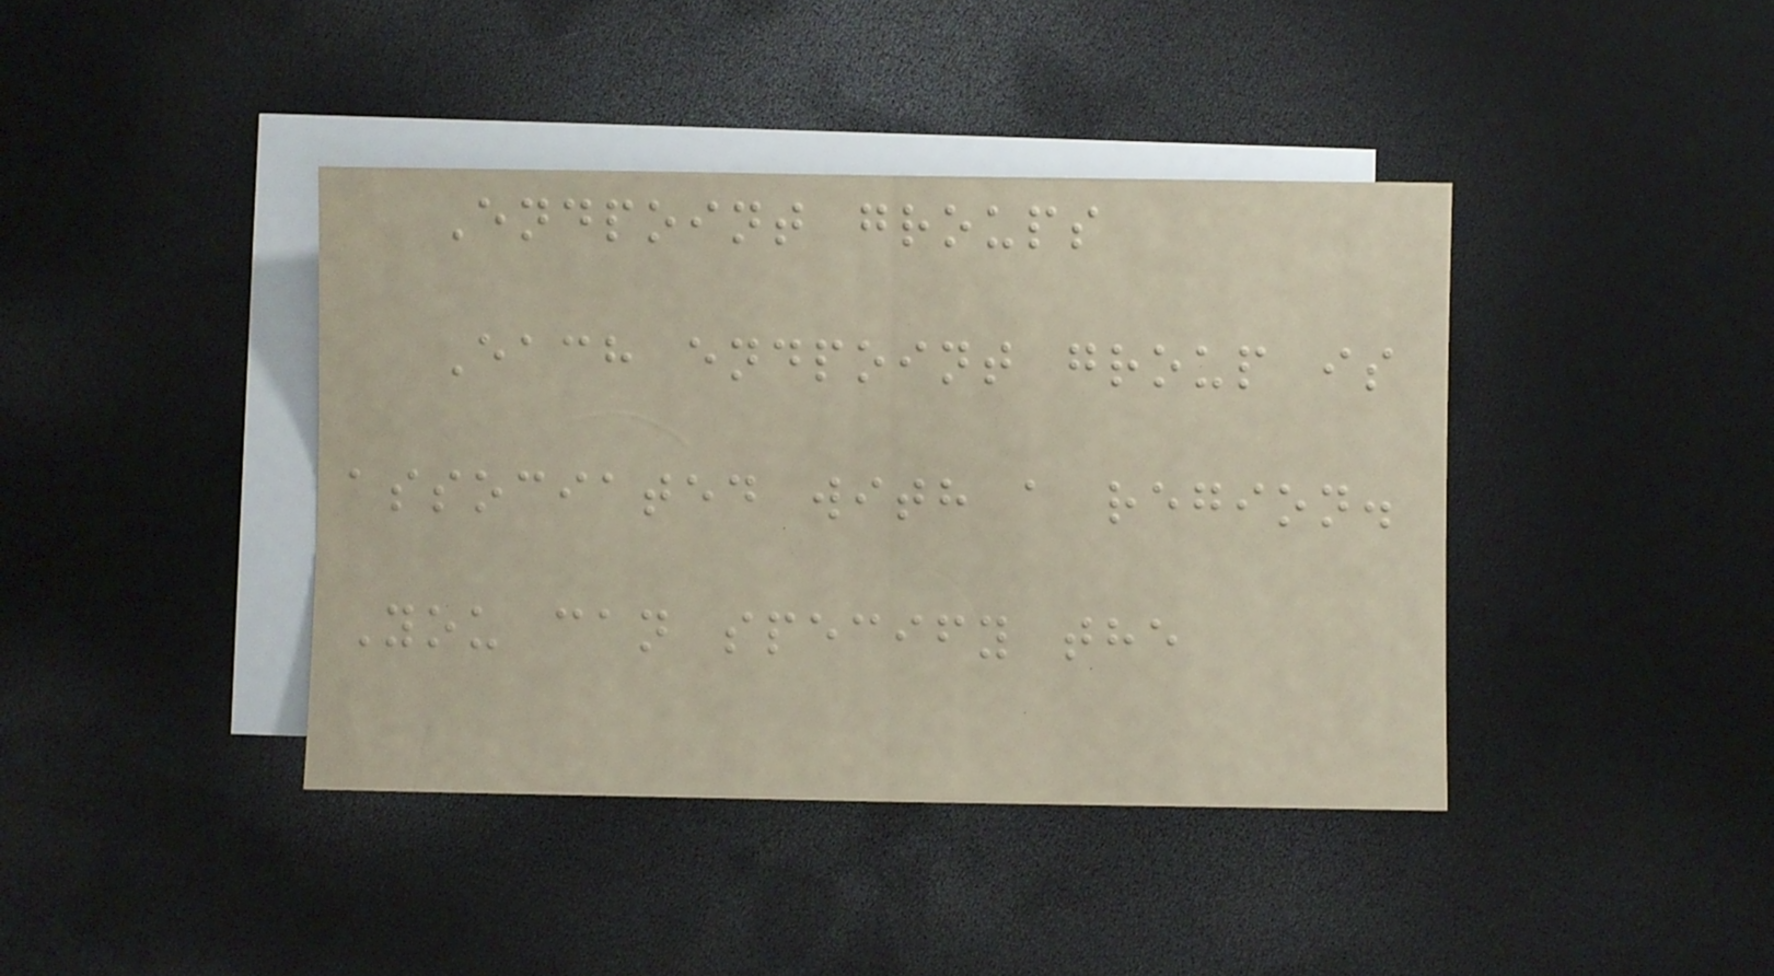Endpoint groups
Each endpoint group is
associated with a region.
You can specify the
